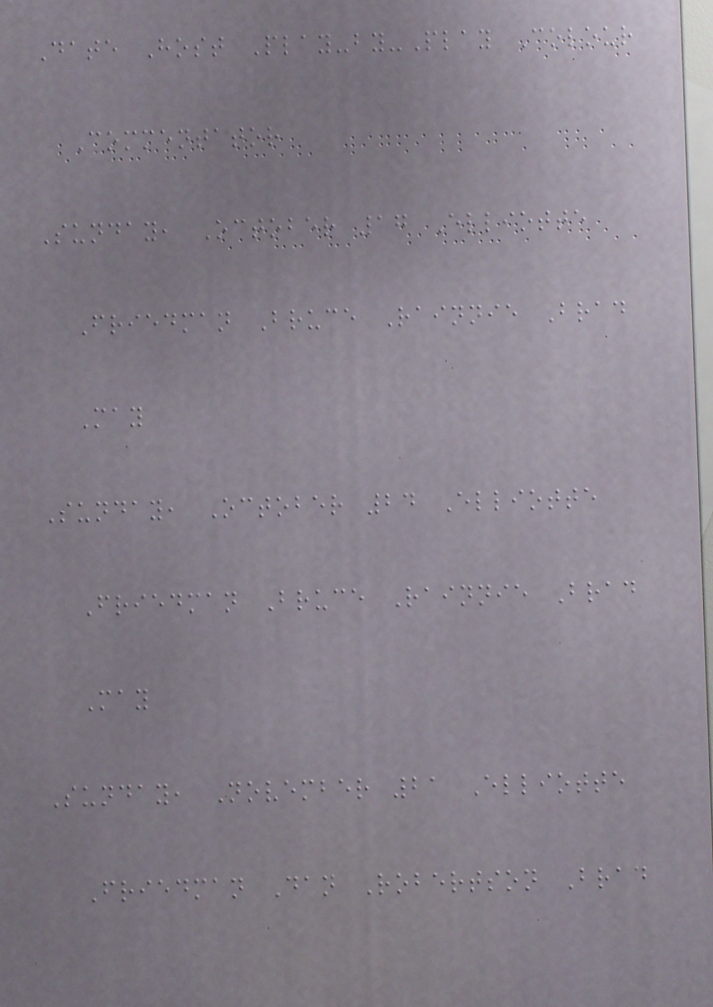Date Host Play-by-Play Colour
Commentator
Sunday, October 17 Elliotte
Friedman Bruce Rainnie Brad
May
Sunday, October 24 Elliotte
Friedman Bruce Rainnie Brad
May
Sunday, November 21 Elliotte
Friedman Dan Robertson Brad
